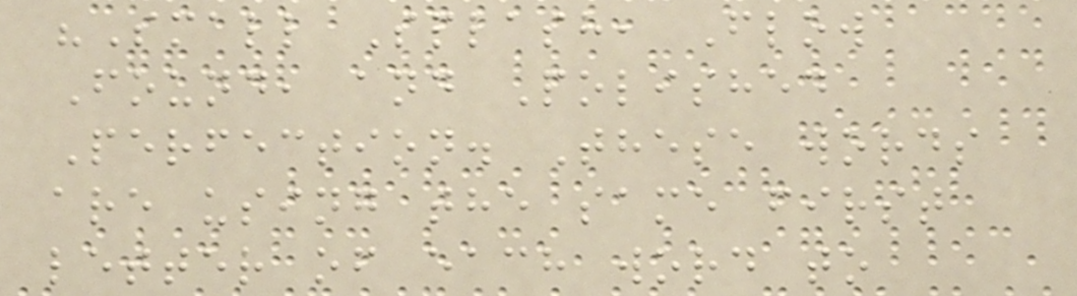"Small Splash, Flow
Found, and Polished
Perfection. These words
are using the same first
letter of each word to
